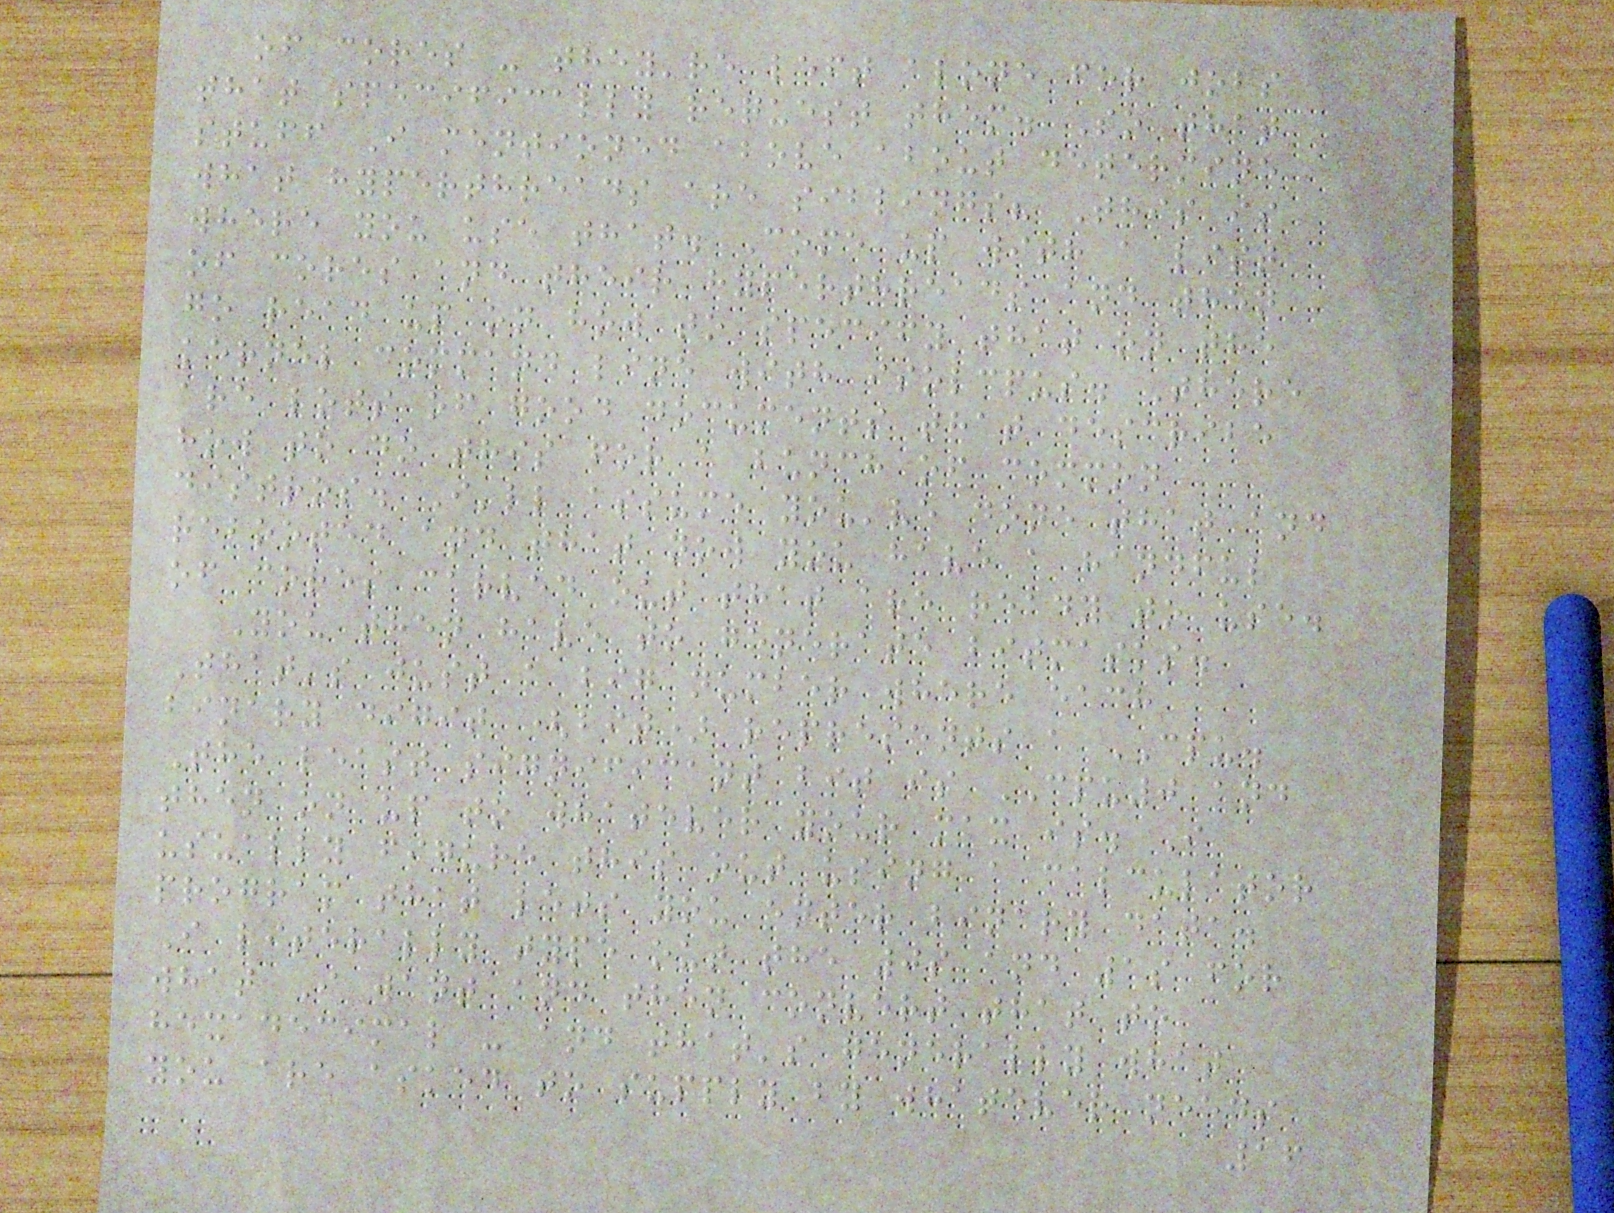of cores - they're left alone for jobs
that specifically request them. So that
stuff I mentioned above about determine
what hyperthreads are siblings? This is
where you use that. Come up with a list
of cores and their hyperthreads and then
go read up on how to specify that on the
kernel command line with isolcpus. There
are lots of good documents that describe
how to do this for a bunch of common
distros. I'll assume you've done that and
rebooted and that now you have a handful
of cores carved out that are ready to use.
You then have to generate bitmasks.
That's just a big number where each
binary digit (bit) represents a CPU.
The least significant bit is CPU0 and
then on up to whatever your max is. I
usually figure this out using a calculator
program that lets you enter binary data.
I literally type out the 0s and 1s for
what I want and then convert that to
hexadecimal - and that's generally what
you are asked to supply by whatever needs
16
